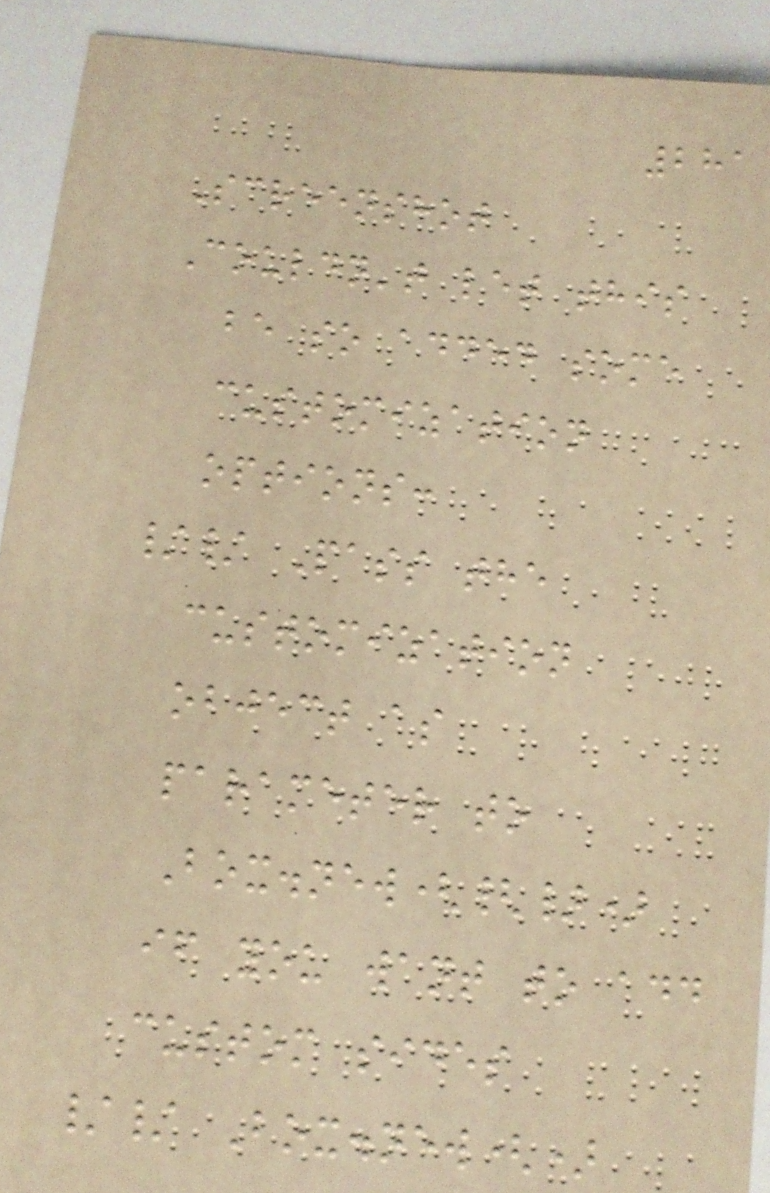281
Screenshot
Couldn't let this
be so added some
customization
options:
// Pass the
customization
object as
parameter to
Box.new({})
if you want to add
custom sides
// Box.new()
